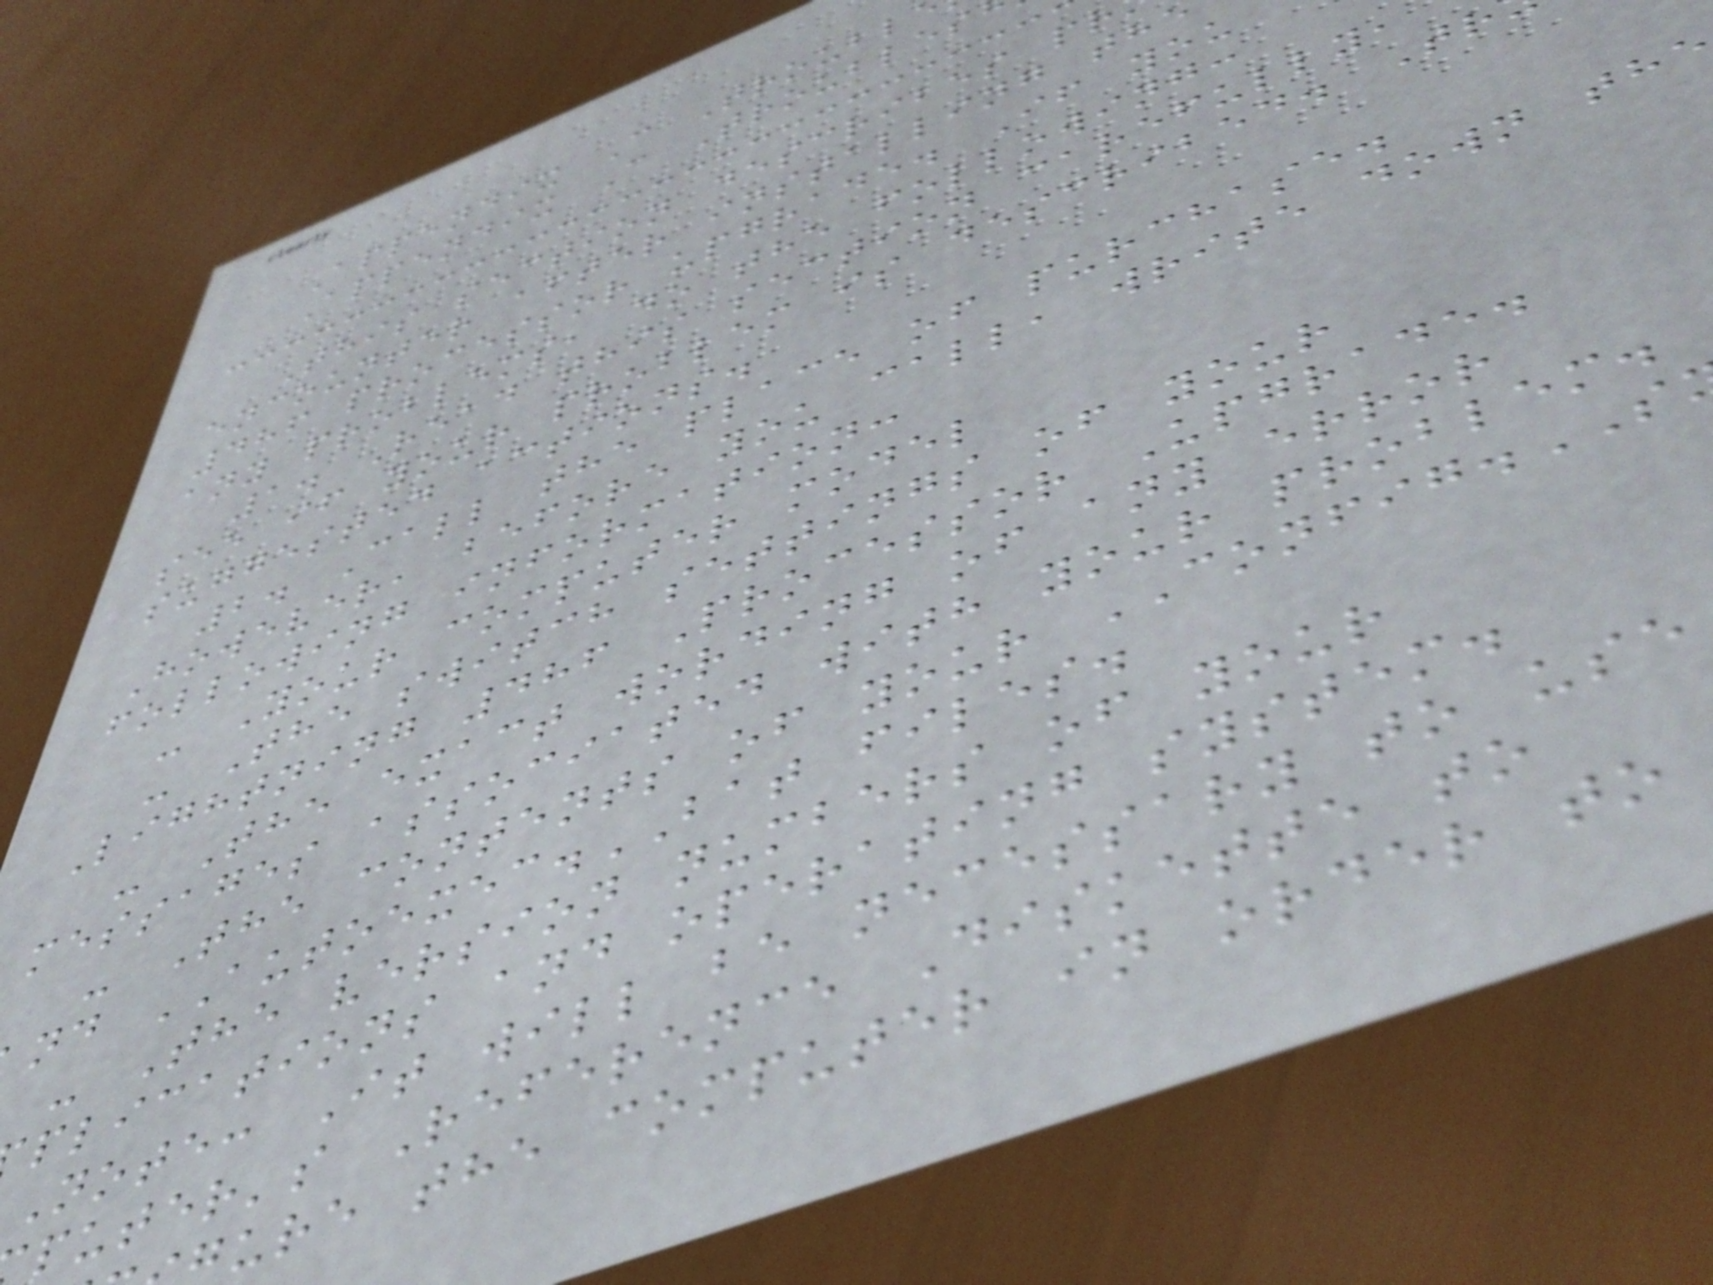Appendix C Troubl
Appendix C Troubles
This section describes pr
encounter after installing th
486 processor upgrade. If you
any problems, do the following:
1. Read this section carefully,
see if your problem is described. Tr
suggested actions.
2. Call the place of purchase.
However, before you call, write down the
following information:
- Your computer model
- The switch settings of your
Lightning 486 Processor Upgrade.
- The exact wording of any error
messages associated with your problem.
- The contents of your CONFIG.
nd AUTOEXEC.BAT files.
- The version numbers of your
plications and operating system.
Note: It will be necessary to use
puter's Reference Diskette to
ure the computer in order to
